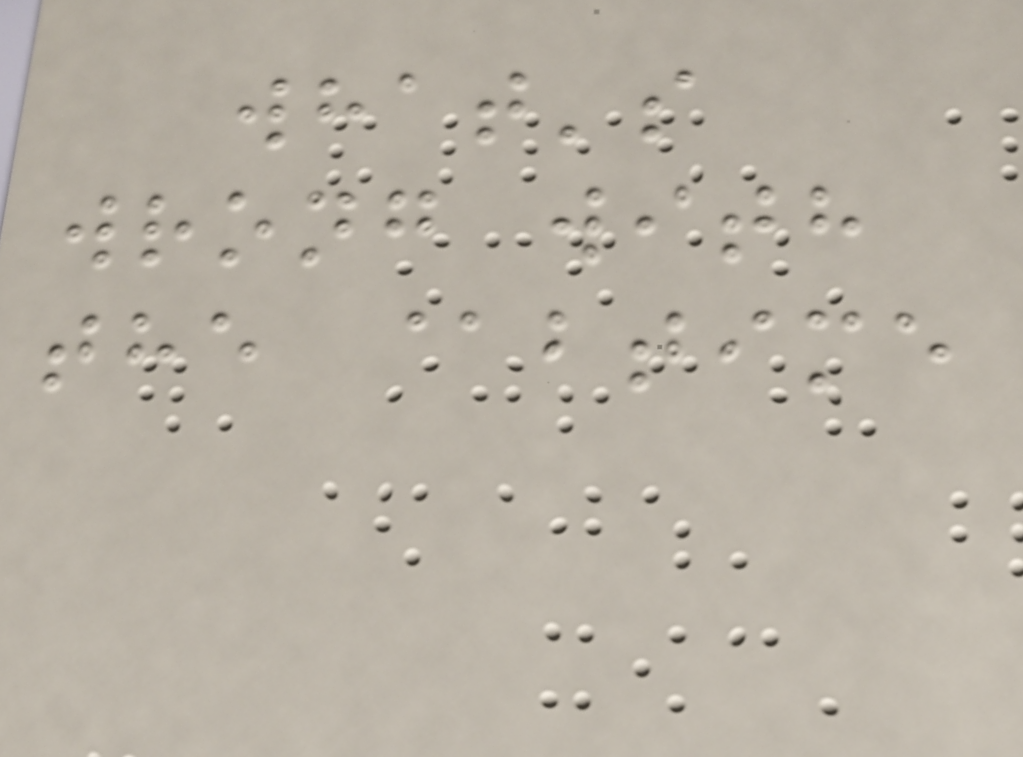what's
wrong with
the @btime
